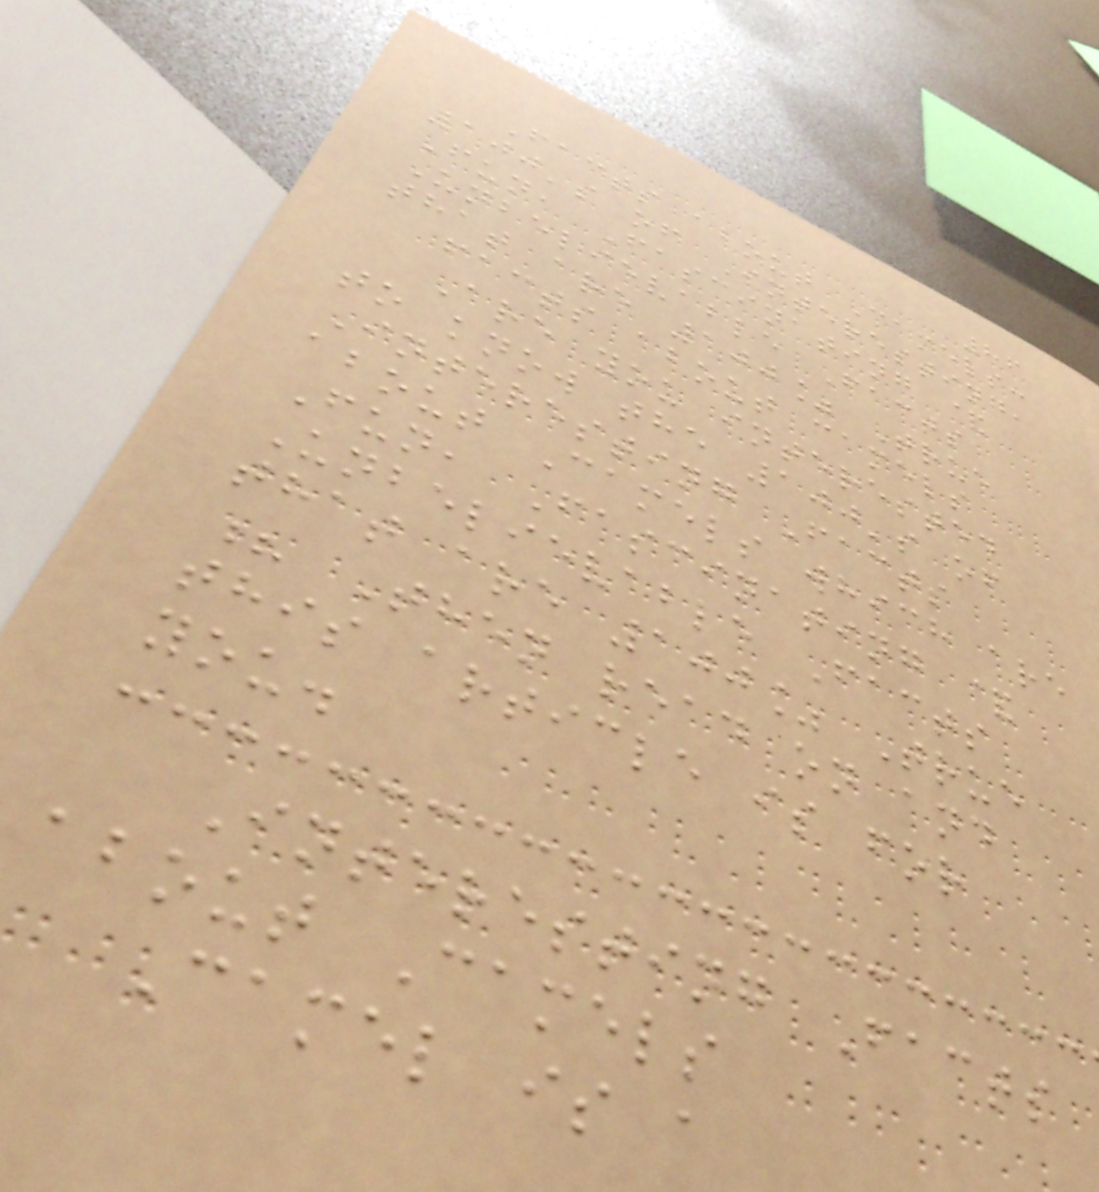86
Facts about Camels:
100's of Interesting,
Fun, Fascinating &
Unbelievable Facts
that are 100% True
facts about camels
Are you interested
to know the 100's of
Interesting Facts
about Camels which are
Fun, Fascinating &
Unbelievable Facts
that are 100% True
? Then read on and
this article is for
you.
Interesting Facts
about Camels
Camel is a
